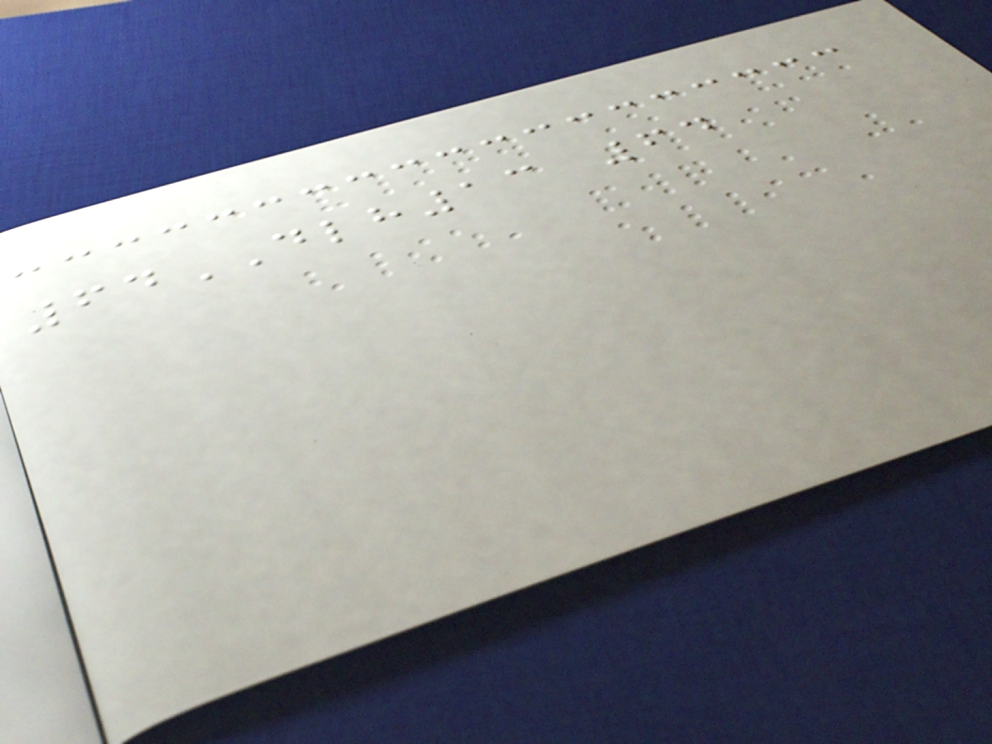64DLH13 64
